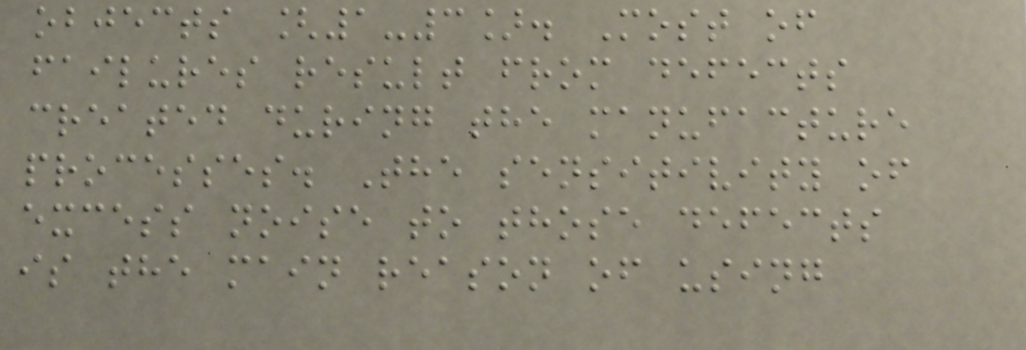objects [1-3]. Most of
failures result from defects
created during the manufacture
processes. The sensitivity of
excess noise to those defects
is the main reason of using
